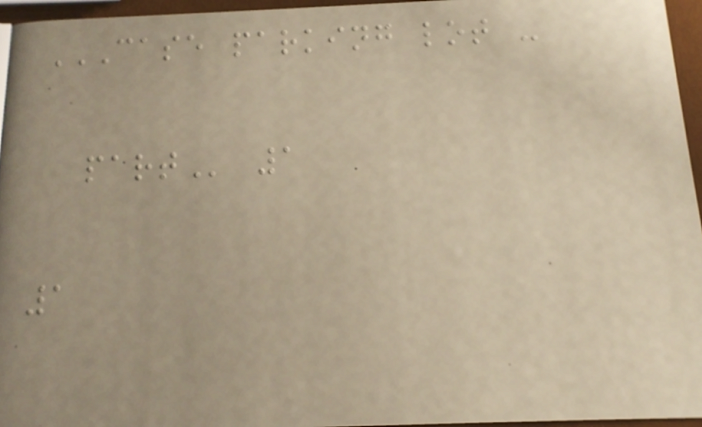CASE PARKING LOT -
PART 1
1
